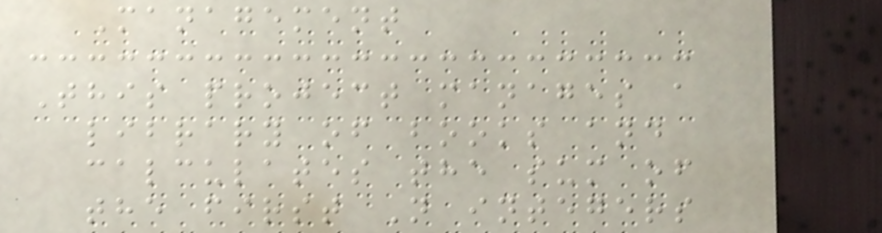Management
This project manages a
library of books and
calculates the sum of
the first N integers
